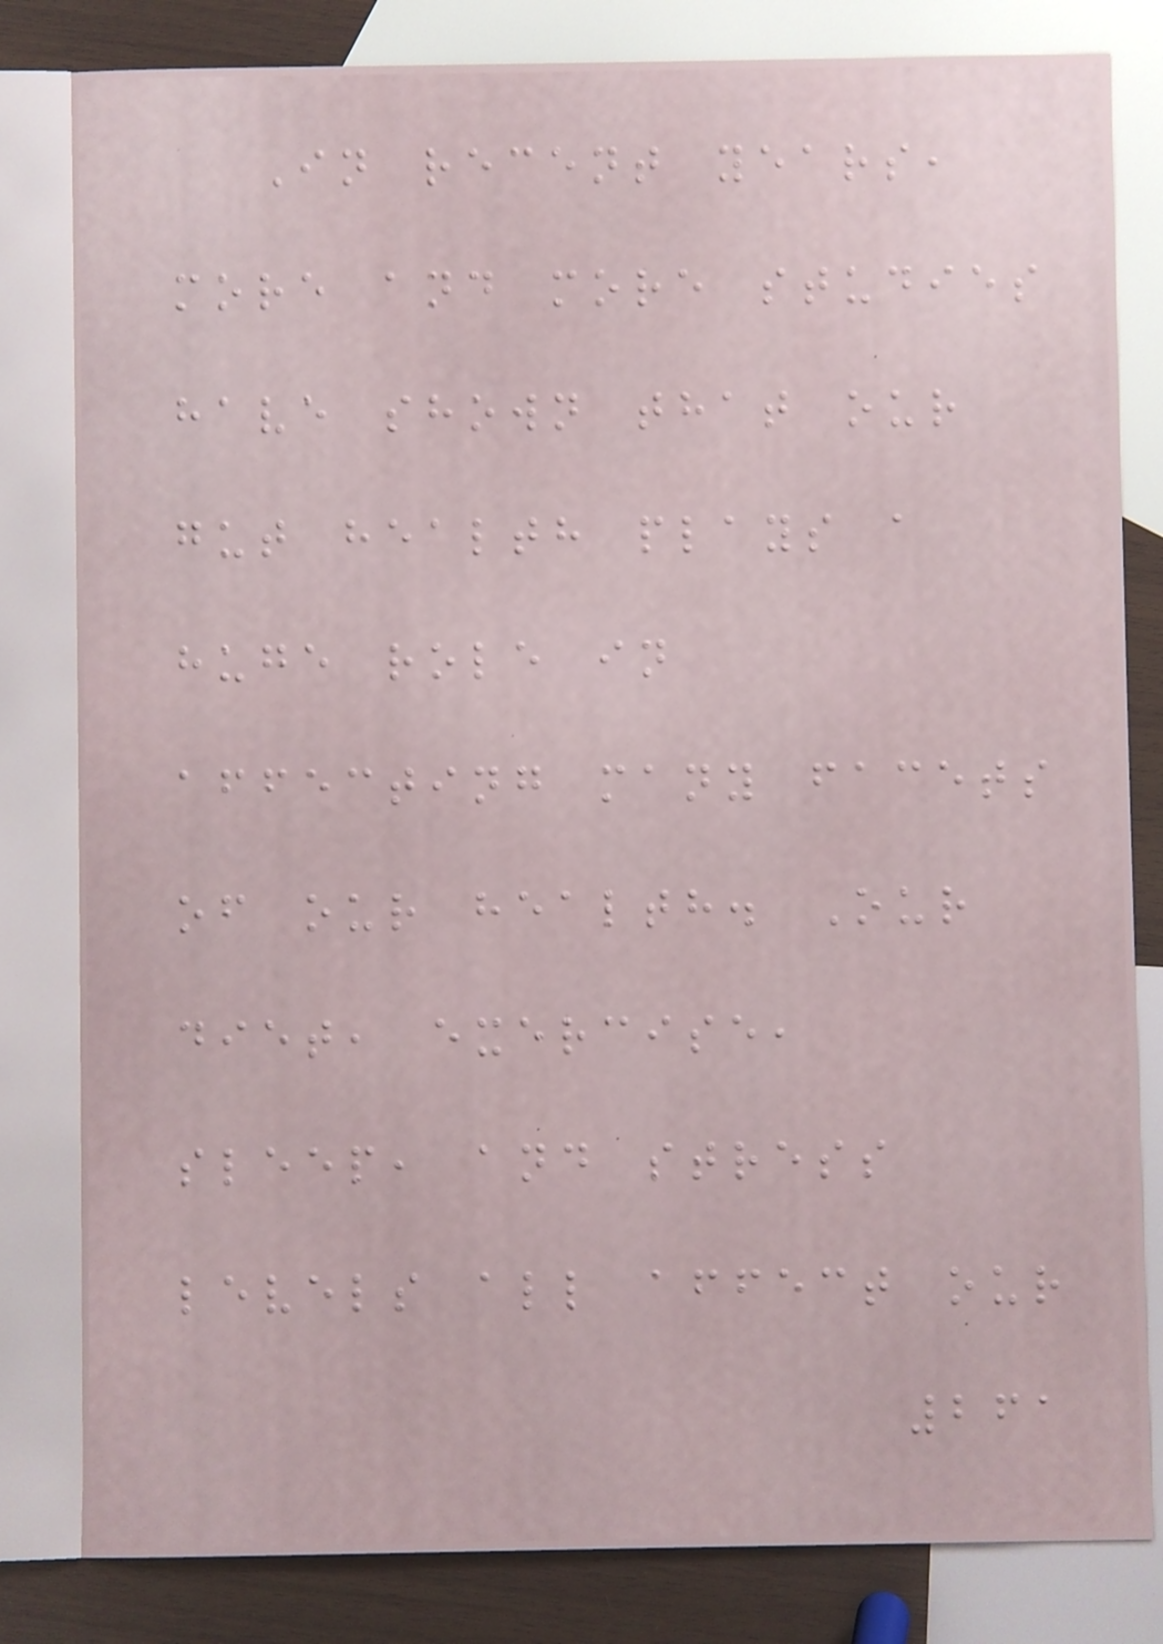In recent years,
more and more studies
have shown that our
gut health plays a
huge role in
affecting many facets
of our health. Our
diet, exercise,
sleep, and stress
levels all affect our
261
